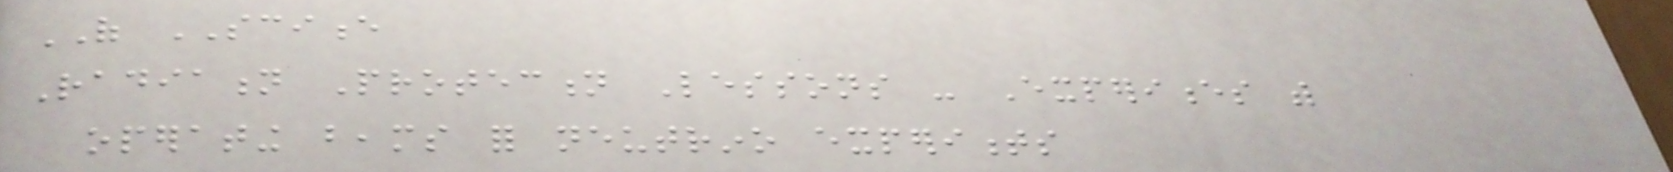OF SCIENCE
Radiation Protection Lessons - Experiences with
operating beams for neutrino experiments
